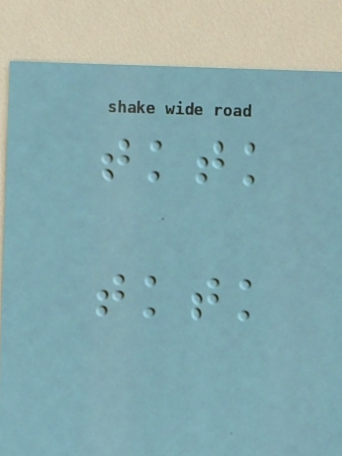tktk
tktk
